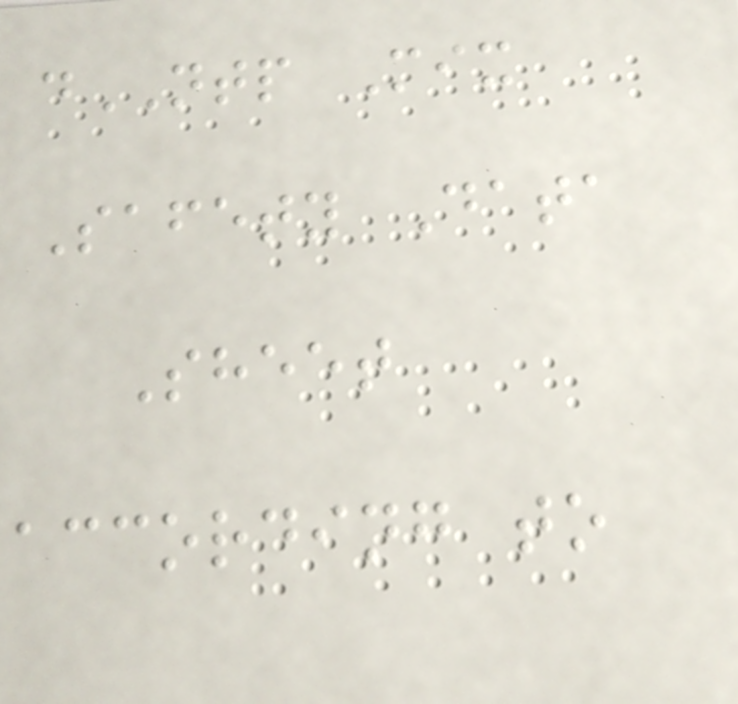dNTP Mix
Safety Data
Sheet
according to
